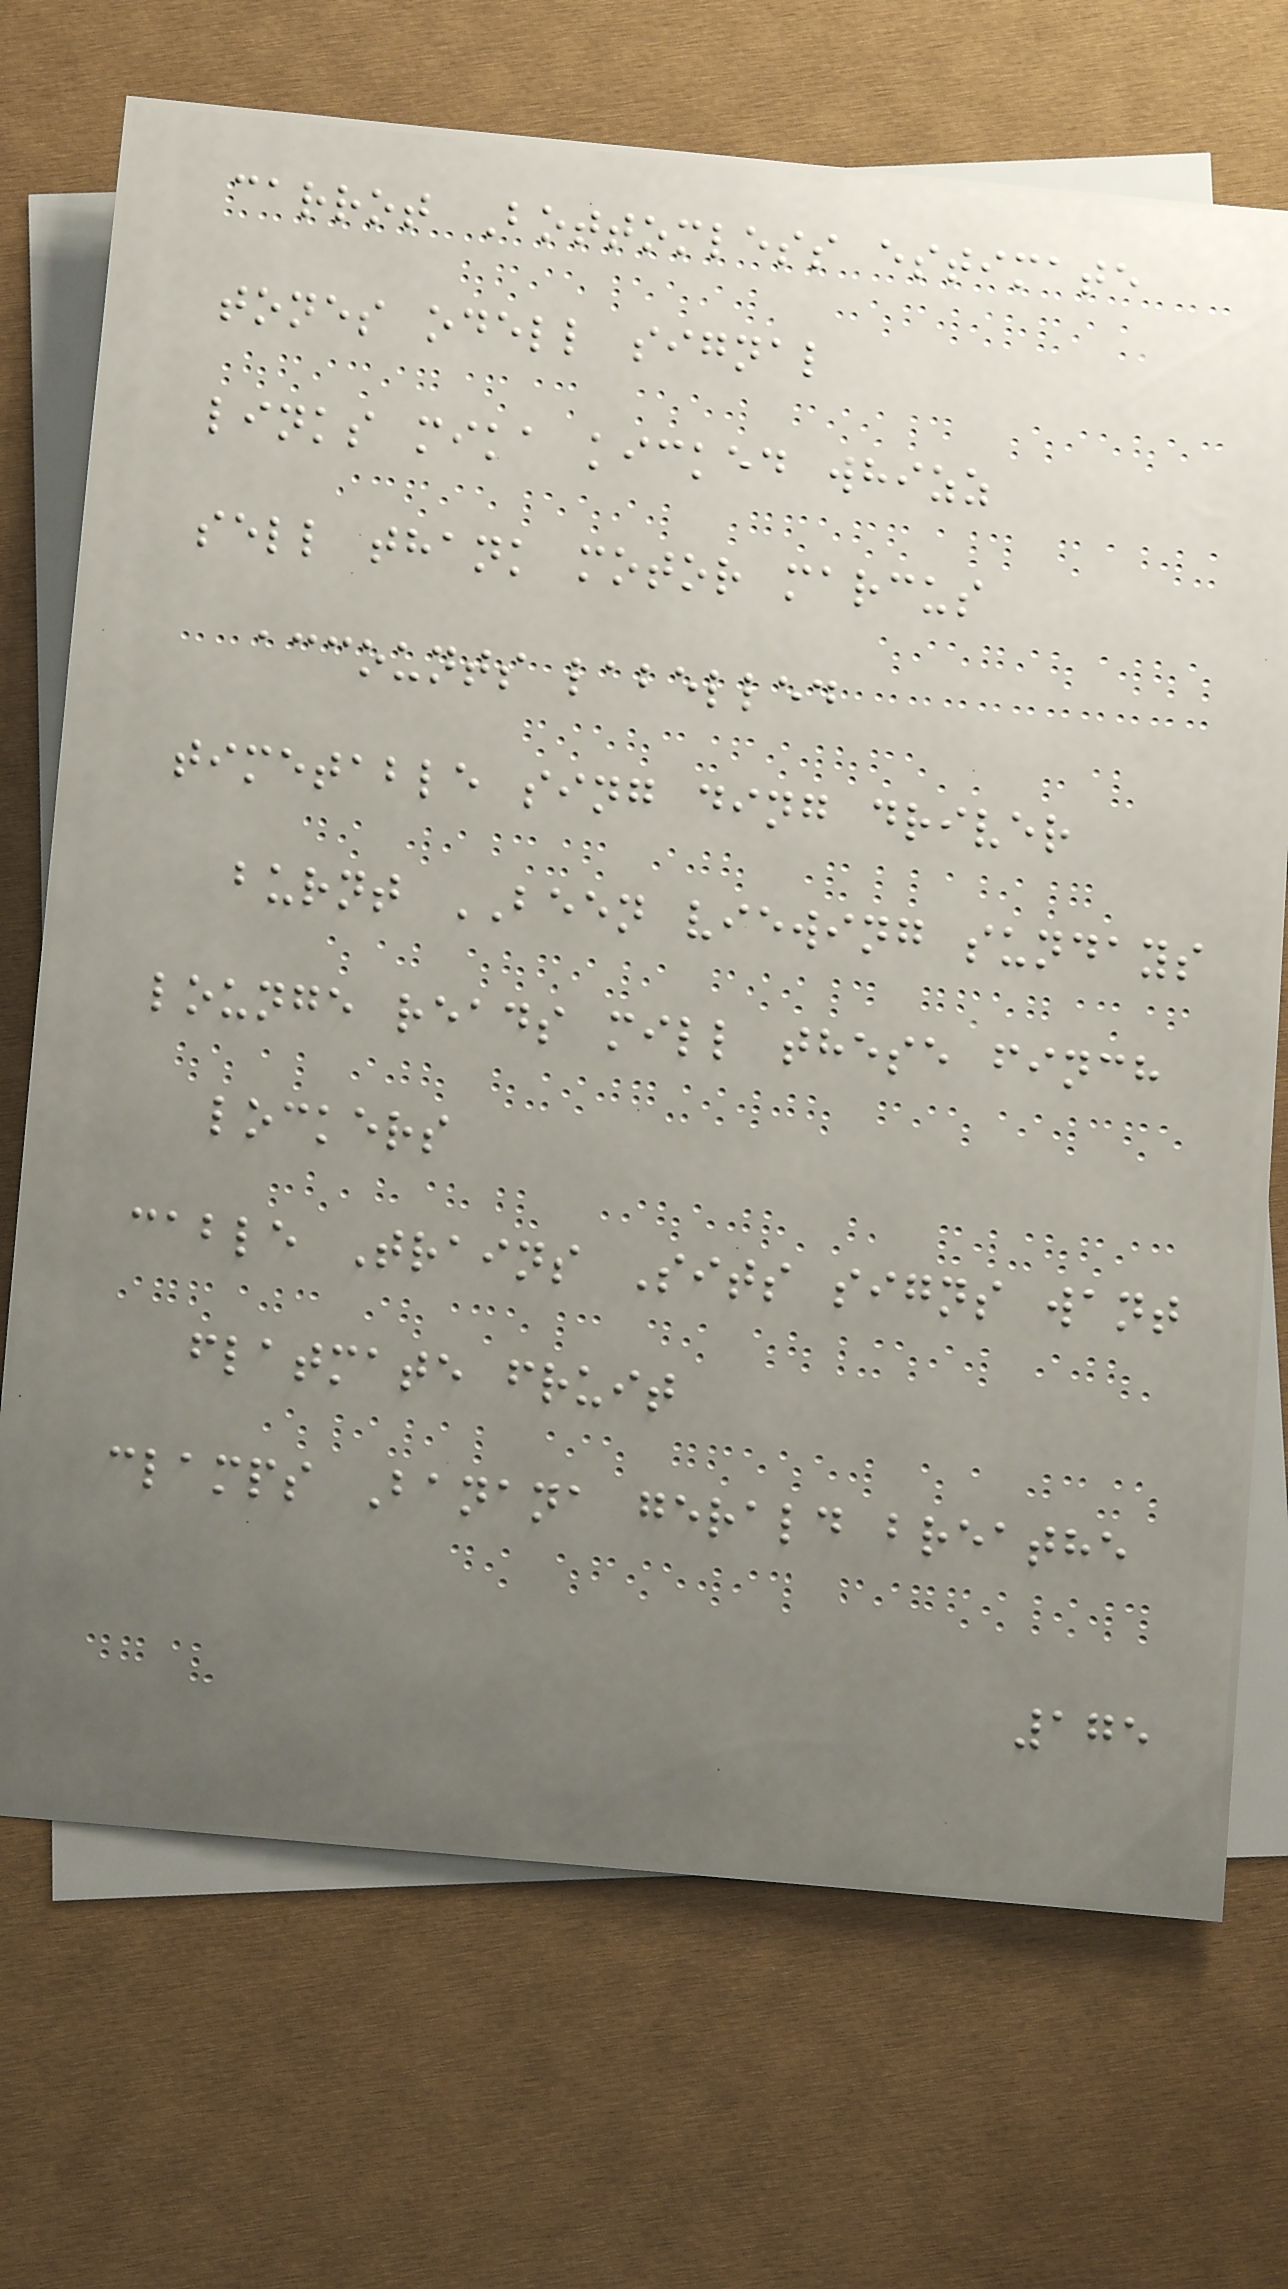carrot Bottomless estimate
tones odell signal
links mika kicked whizz
sell thank motor marcus
accounts labelled
timetable sing ding driver
burnt BEEN viewing sundays
lounge reads mill these finch
lockers
cable Trains Sits signs want
flatmate fruit
clamps Banana gerald breathe
175
